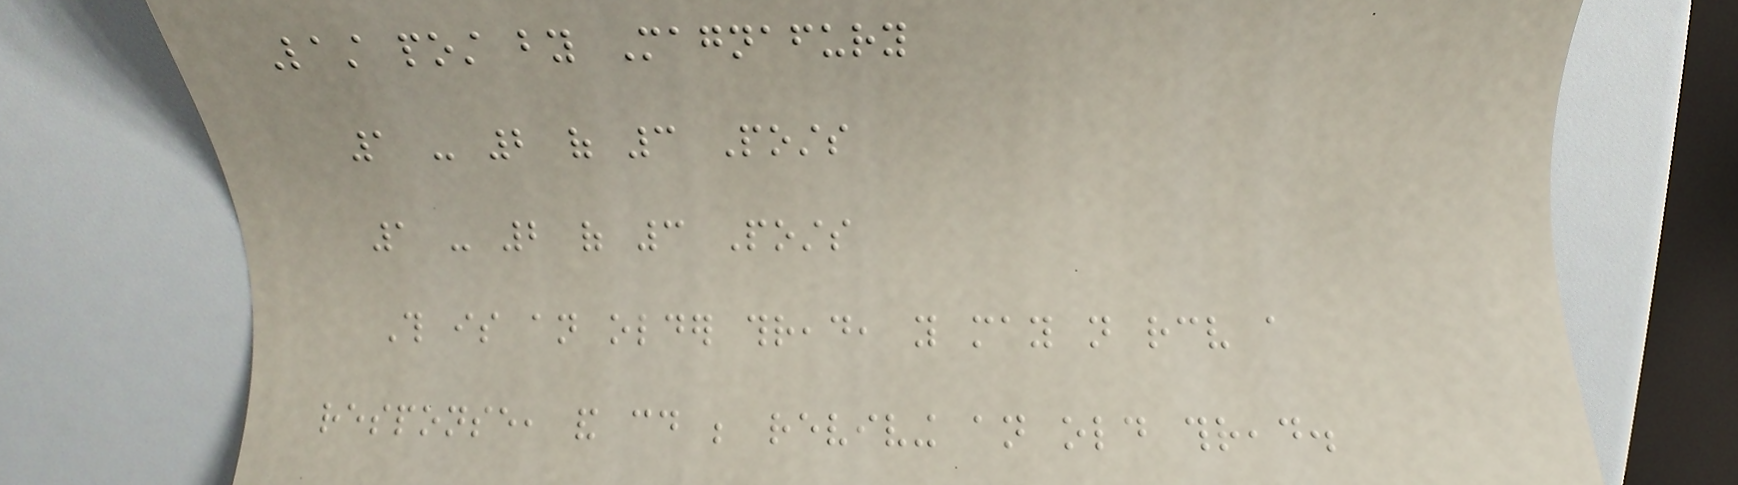Last post by Magnafury
1 - 2 of 3 Posts
1 - 2 of 3 Posts
This is an older thread, you may not receive a
response, and could be reviving an old thread.
